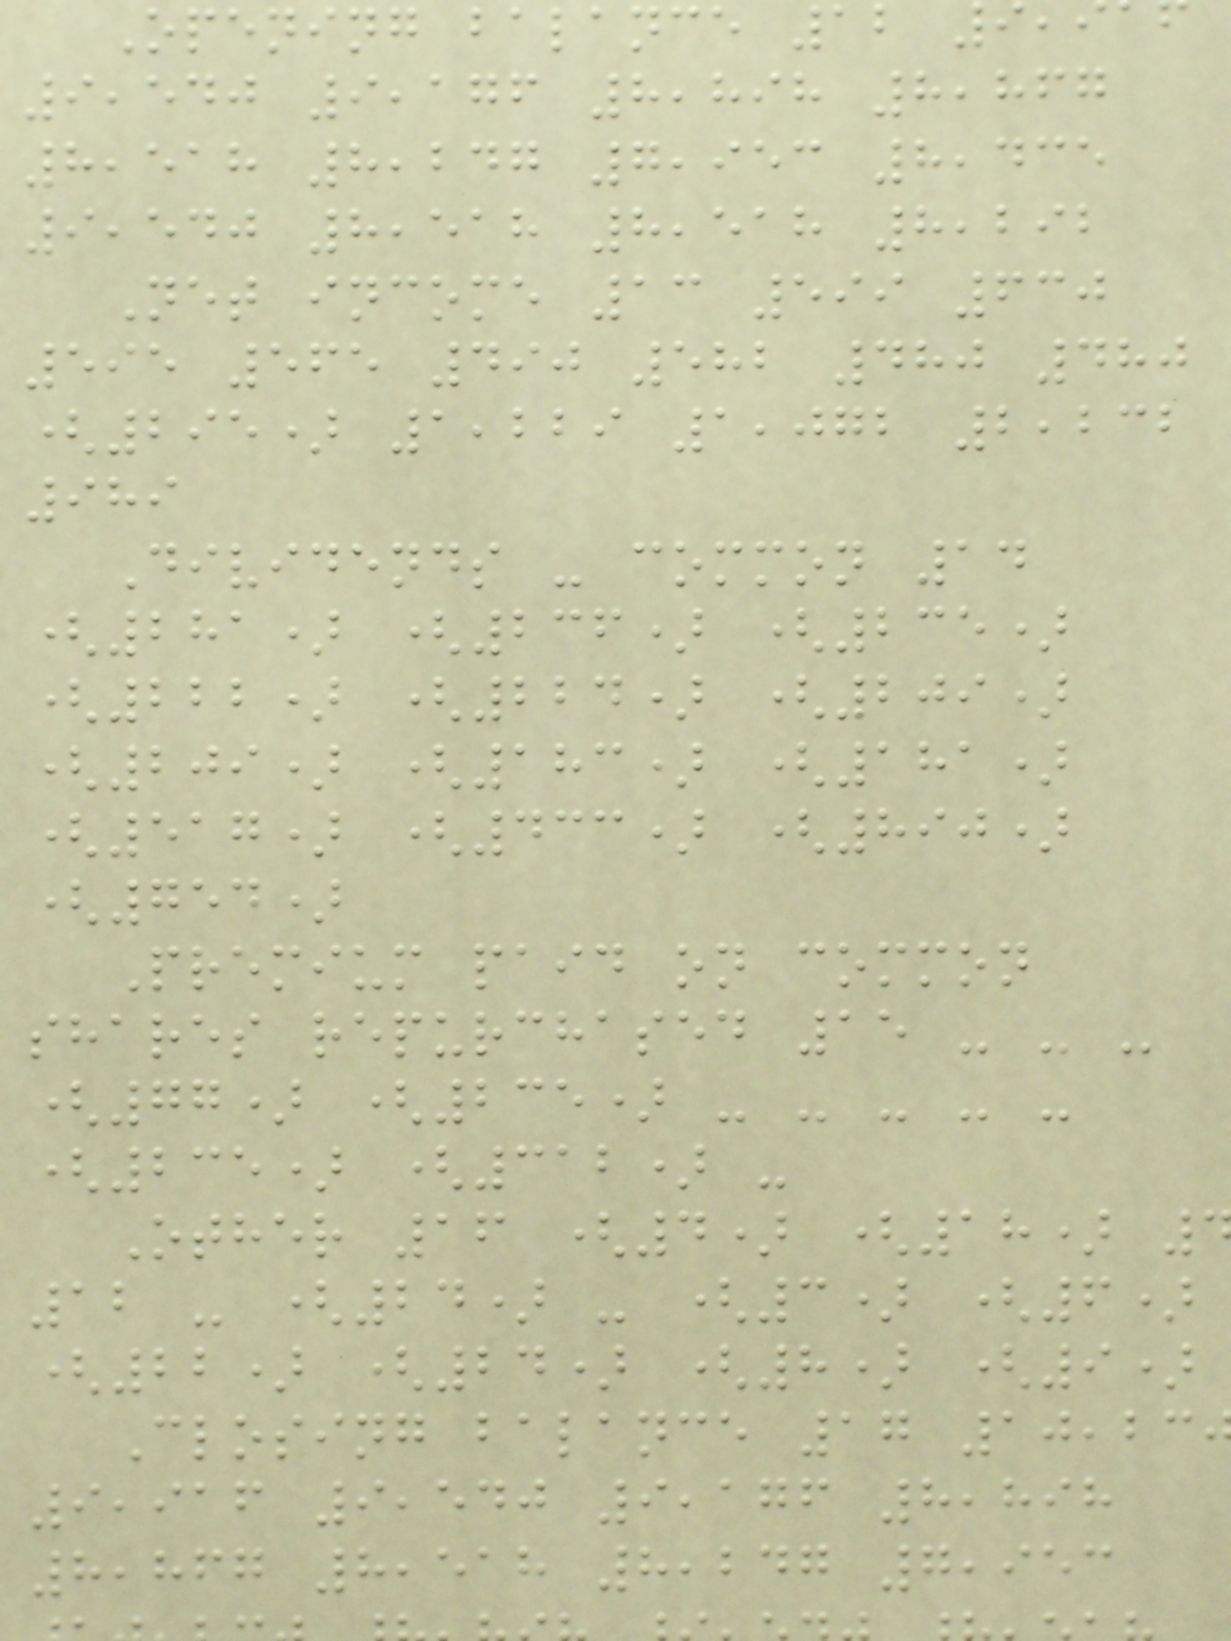Opening balance 12
9,540 9,176 8,898 8,867
8,518 8,247 7,953 8,435
9,540 8,518 8,518 8,292
Net income 13 599 630
595 565 490 582 480 480
(295) 1,229 1,072 2,232
989
Dividends - common 14
(281) (236) (235)
(222) (224) (209)
(209) (183) (181)
(517) (433) (890)
(754)
Premium paid on common
shares repurchased 15 - - -
(77) (235) - - - - -
(235) (312) -
Other 16 (4) (18)
12 - (24) - (3) (6)
(22) (24) (8) (9)
Closing balance 17 10,23
9,916 9,540 9,176 8,898
8,867 8,518 8,247 7,953
